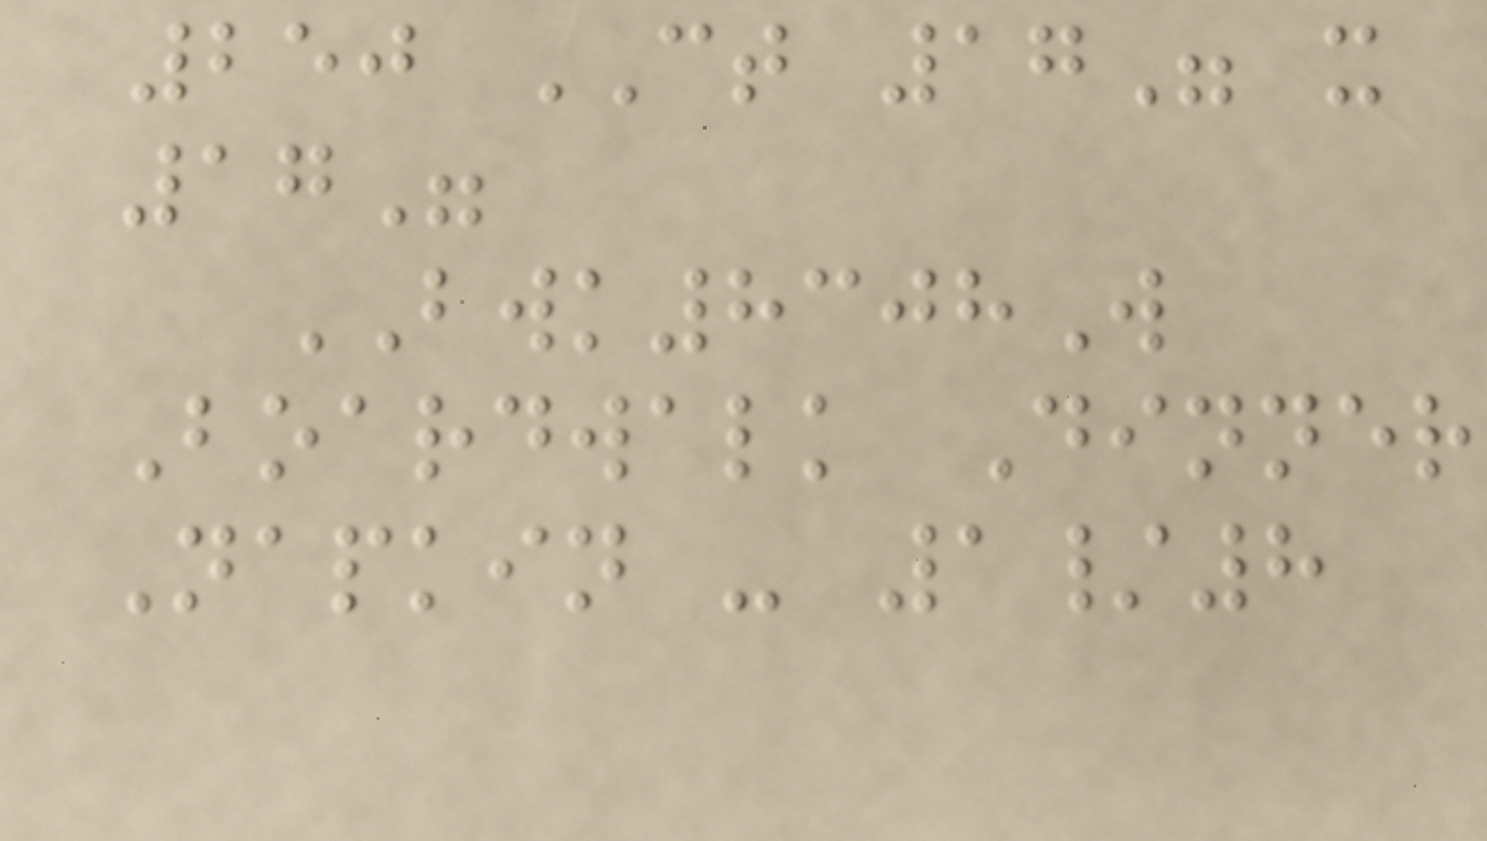250 CT 17" x
17"
BWK8308W
Boardwalk Dinner
Napkin - 1/8
